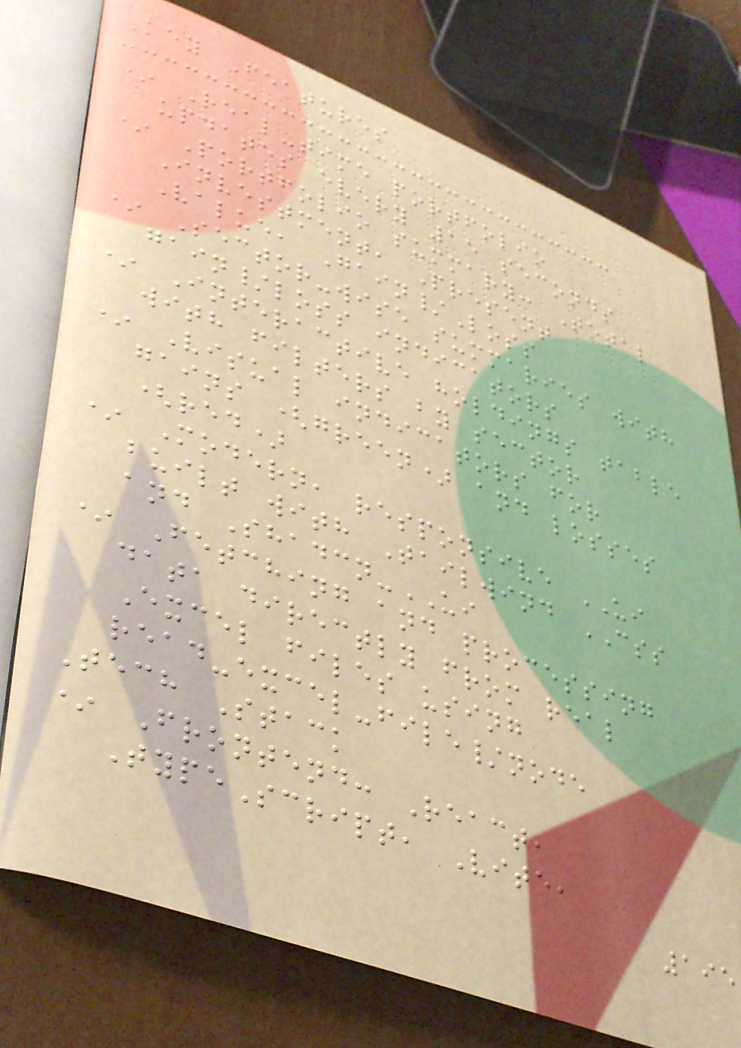Key Features
* Real-time portfolio
updates every 15 seconds
* Portfolio summary: Total
Investment, Present
Value, Gain/Loss
* Sector-wise summaries with
gain/loss indicators
* Interactive holdings table
with filters by sector
* Visual indicators for
gains (green) and losses
(red)
* Modern, responsive UI
built with Tailwind CSS
and Shadcn-UI
* Fetching and processing
data directly from real
Excel files using
read-excel-file/node
Tech Stack
* Frontend: React,
TypeScript, Vite,
195
